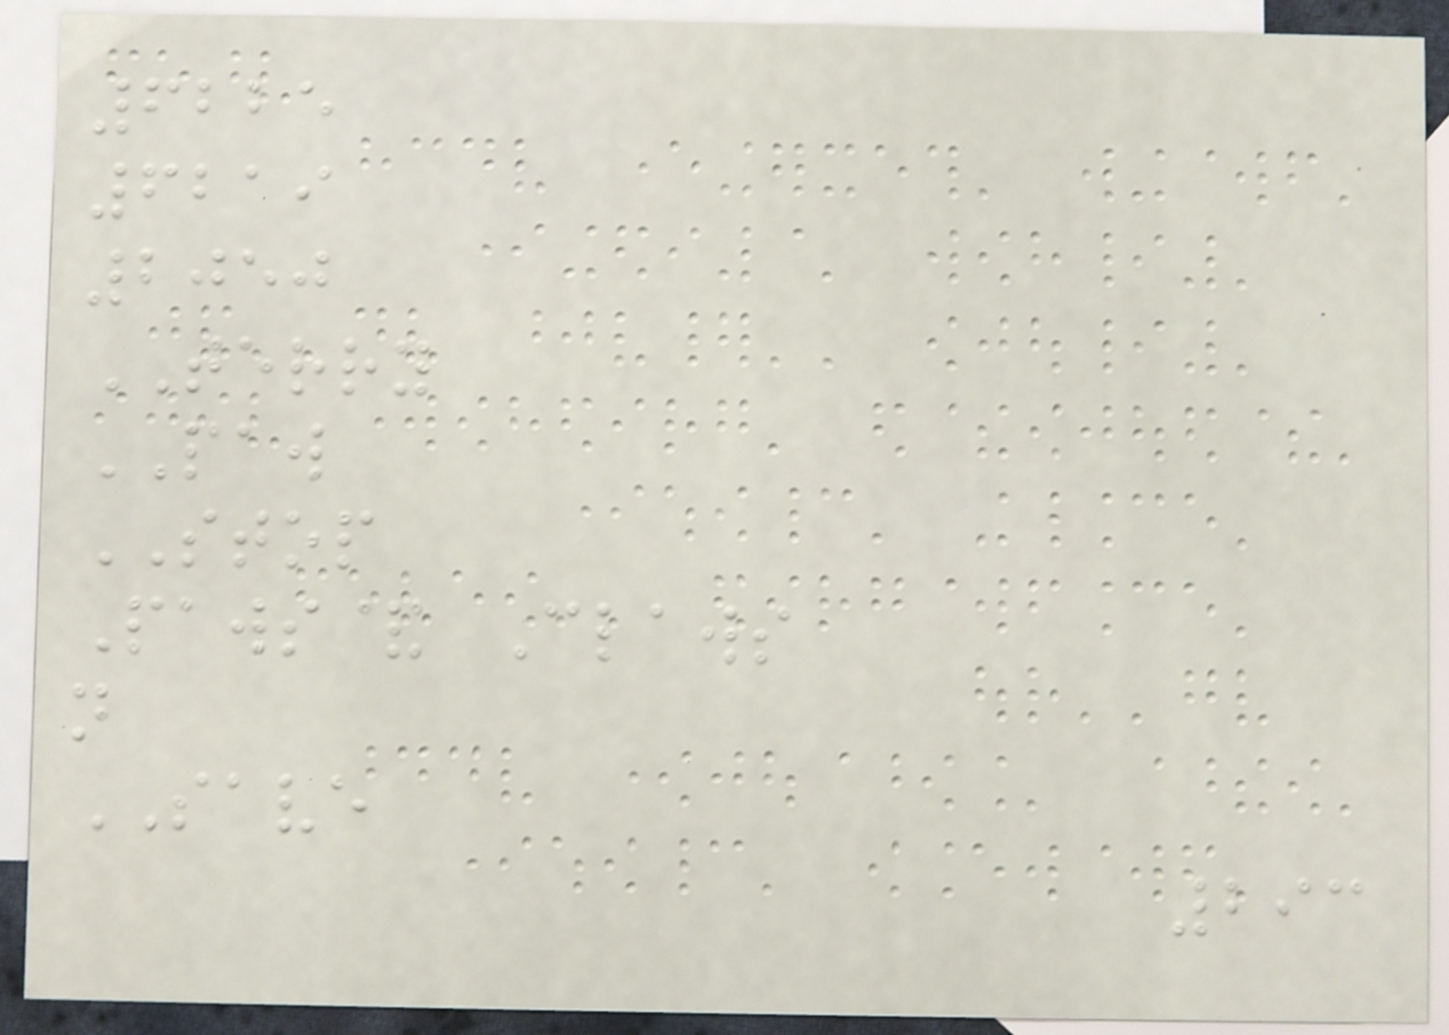6225
6219
2050
TERRY
PAW
STOP
Paws& Claws
n
SAVE
293
